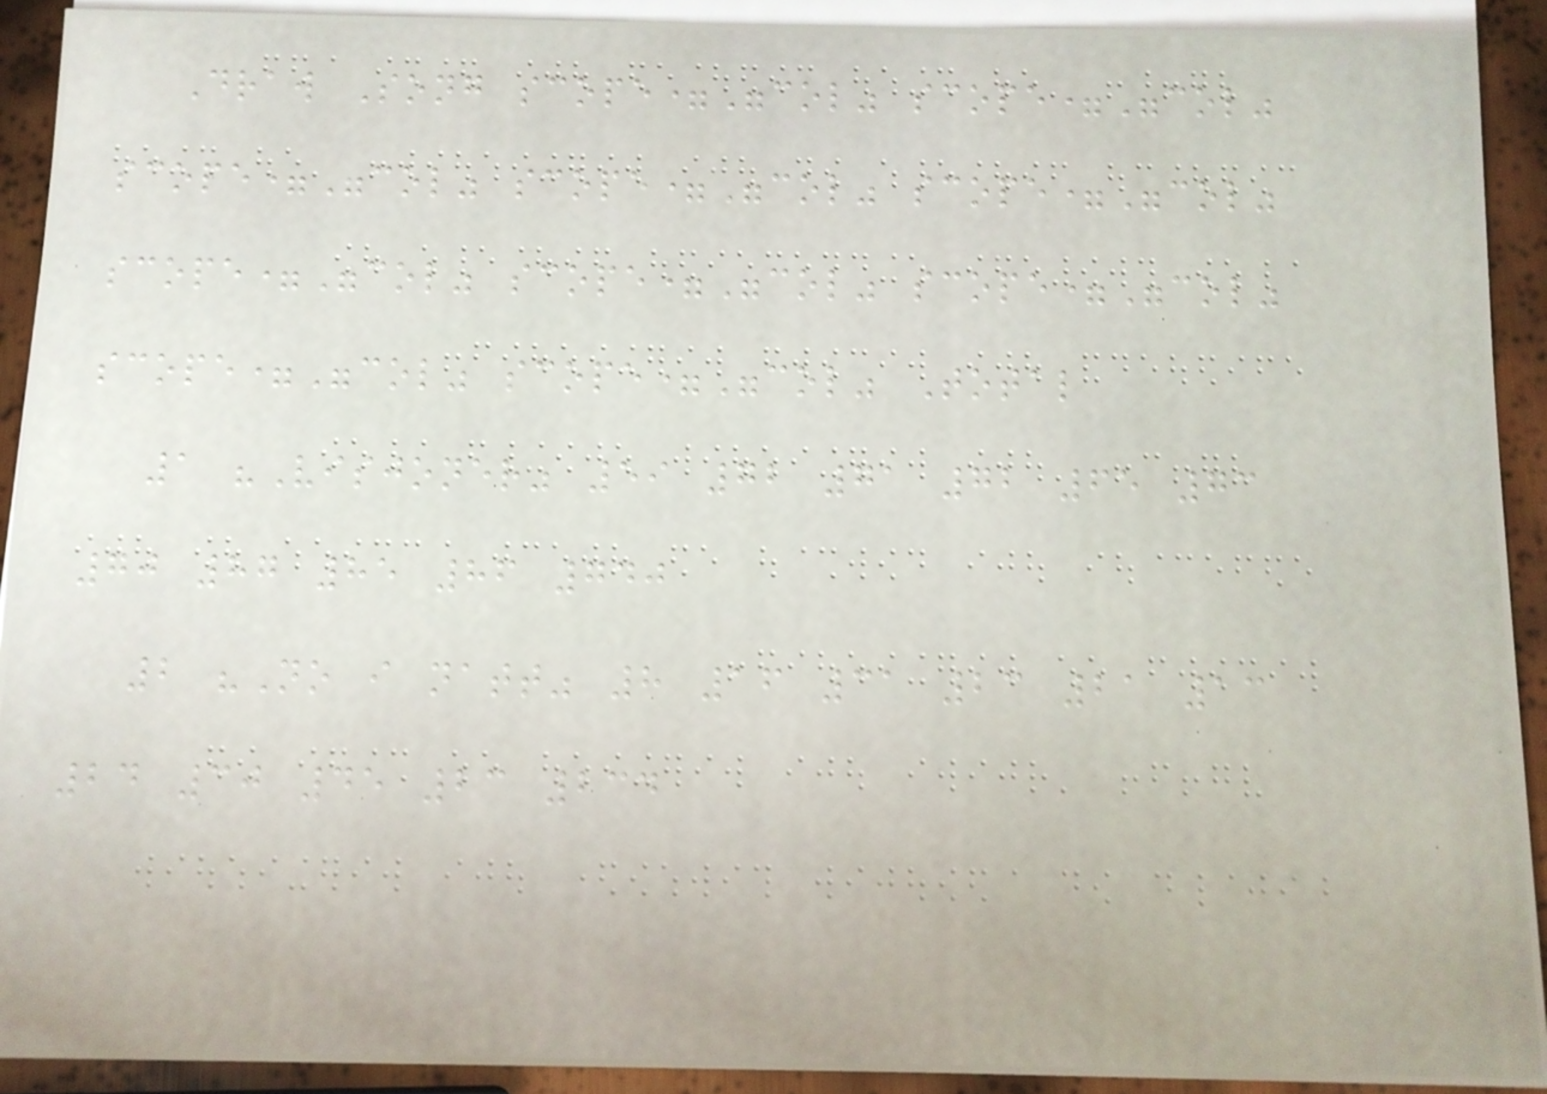Draw Song scope="col" scope="col"
scope="col" scope="col" scope="col"
scope="col" scope="col" scope="col"
scope="col" scope="col" Total
1 "Visjoner" 59 72 71 72 65 73
70 87 85 86 740
2 "No i natt" 8 16 31 23 21 13
24 30 45 23 234
